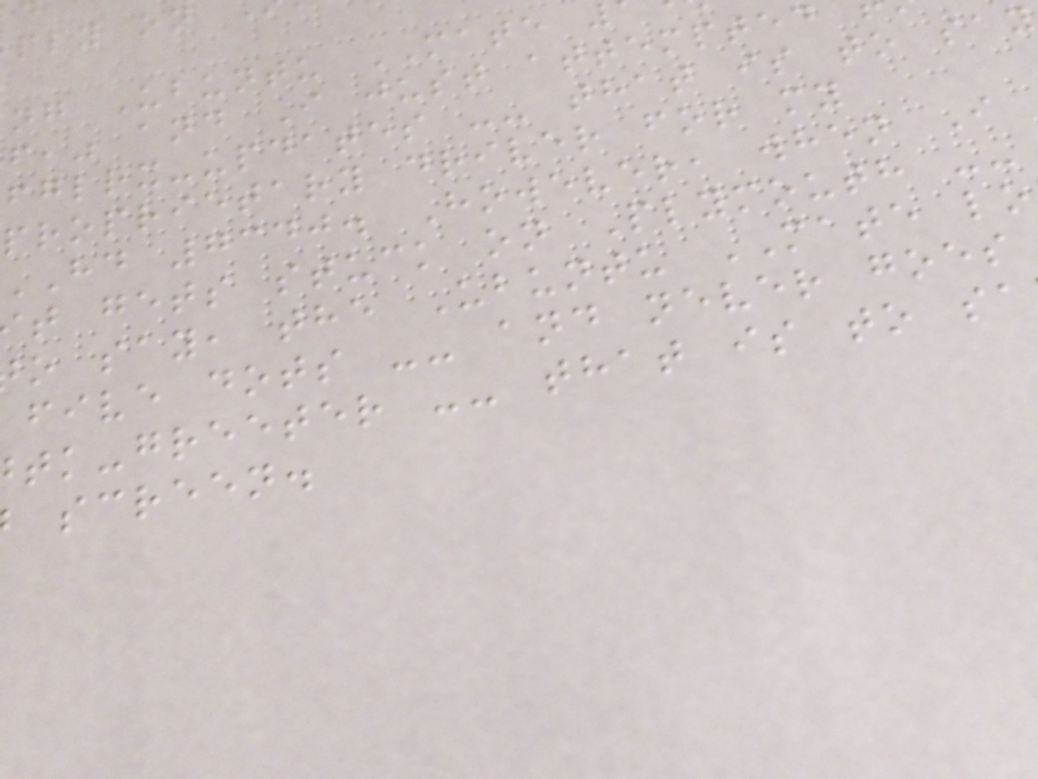ng Ubuntu MATE
f," and I just attempted
fglrx-updates -- that is to say
proprietary driver for my
HD 7340. However, when I
t gets stuck on Plymouth --
o say, the Ubuntu MATE lo
five dots -- and never goes
tk-greeter -- that is to sa
screen.
